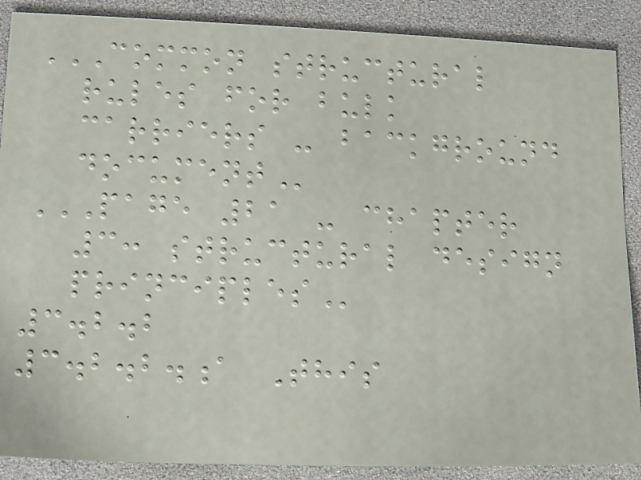COMMON STRUCTURAL
RULES FOR BULK
CARRIERS - BACKGROUND
DOCUMENT
PAGE 21 - CHAPTER
3: STRUCTURAL DESIGN
PRINCIPLES
3.2.2
3.2.2.a This
